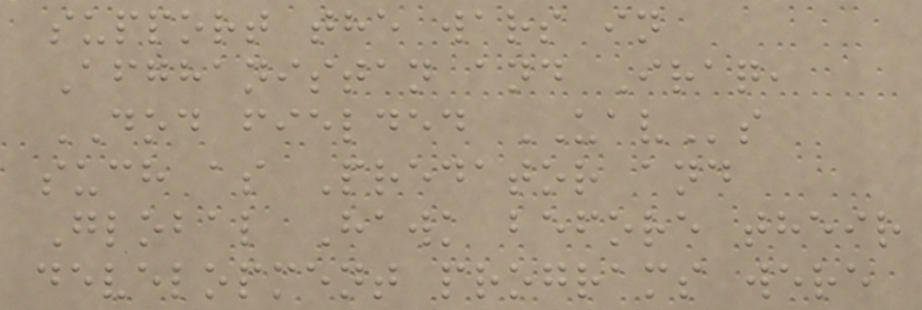support the wars in
Afghanistan and Iraq,
DOD fielded UAVs
such as Predator and
Global Hawk before their
development programs were
